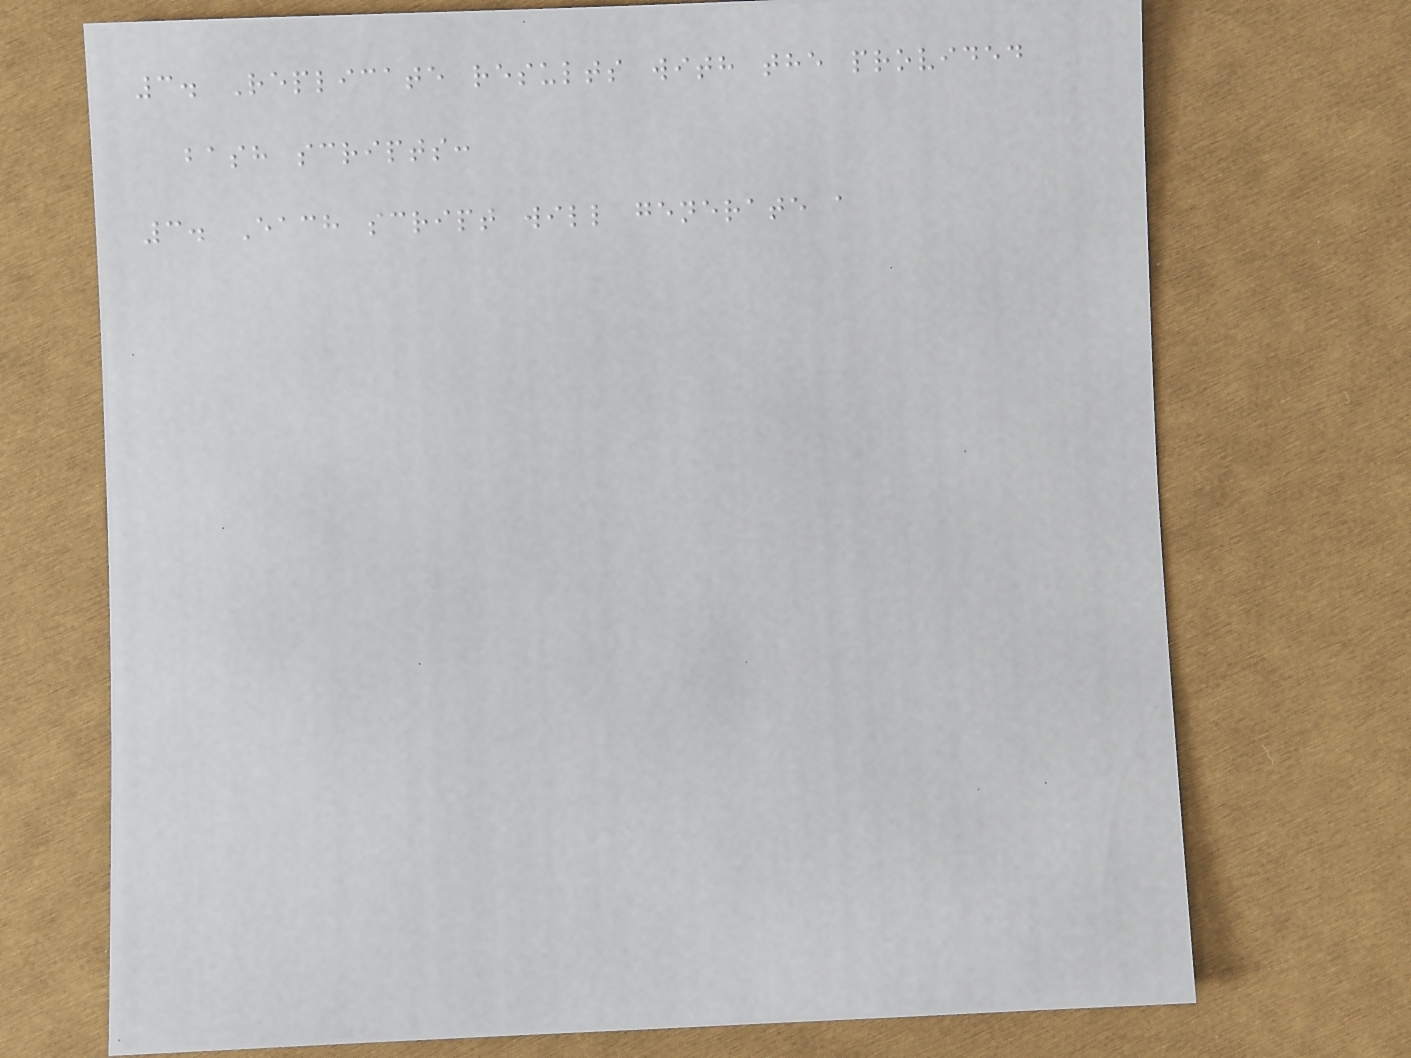3. Replicate results with the provided
bash scripts:
3. Each script will generate a
